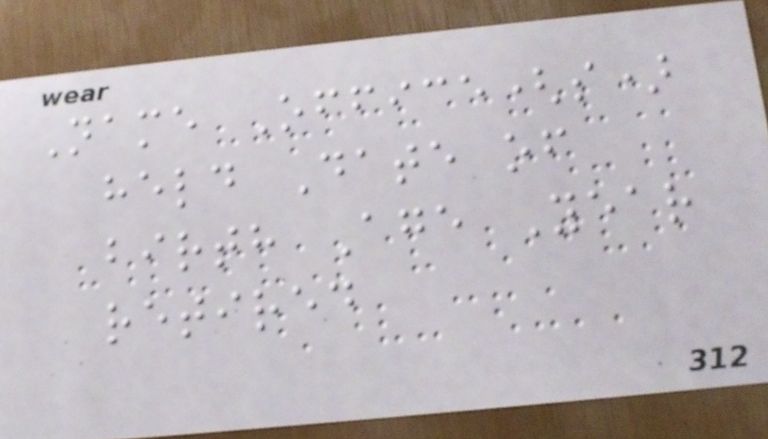Name Office(s)
held Date of
birth Age Year
retired
